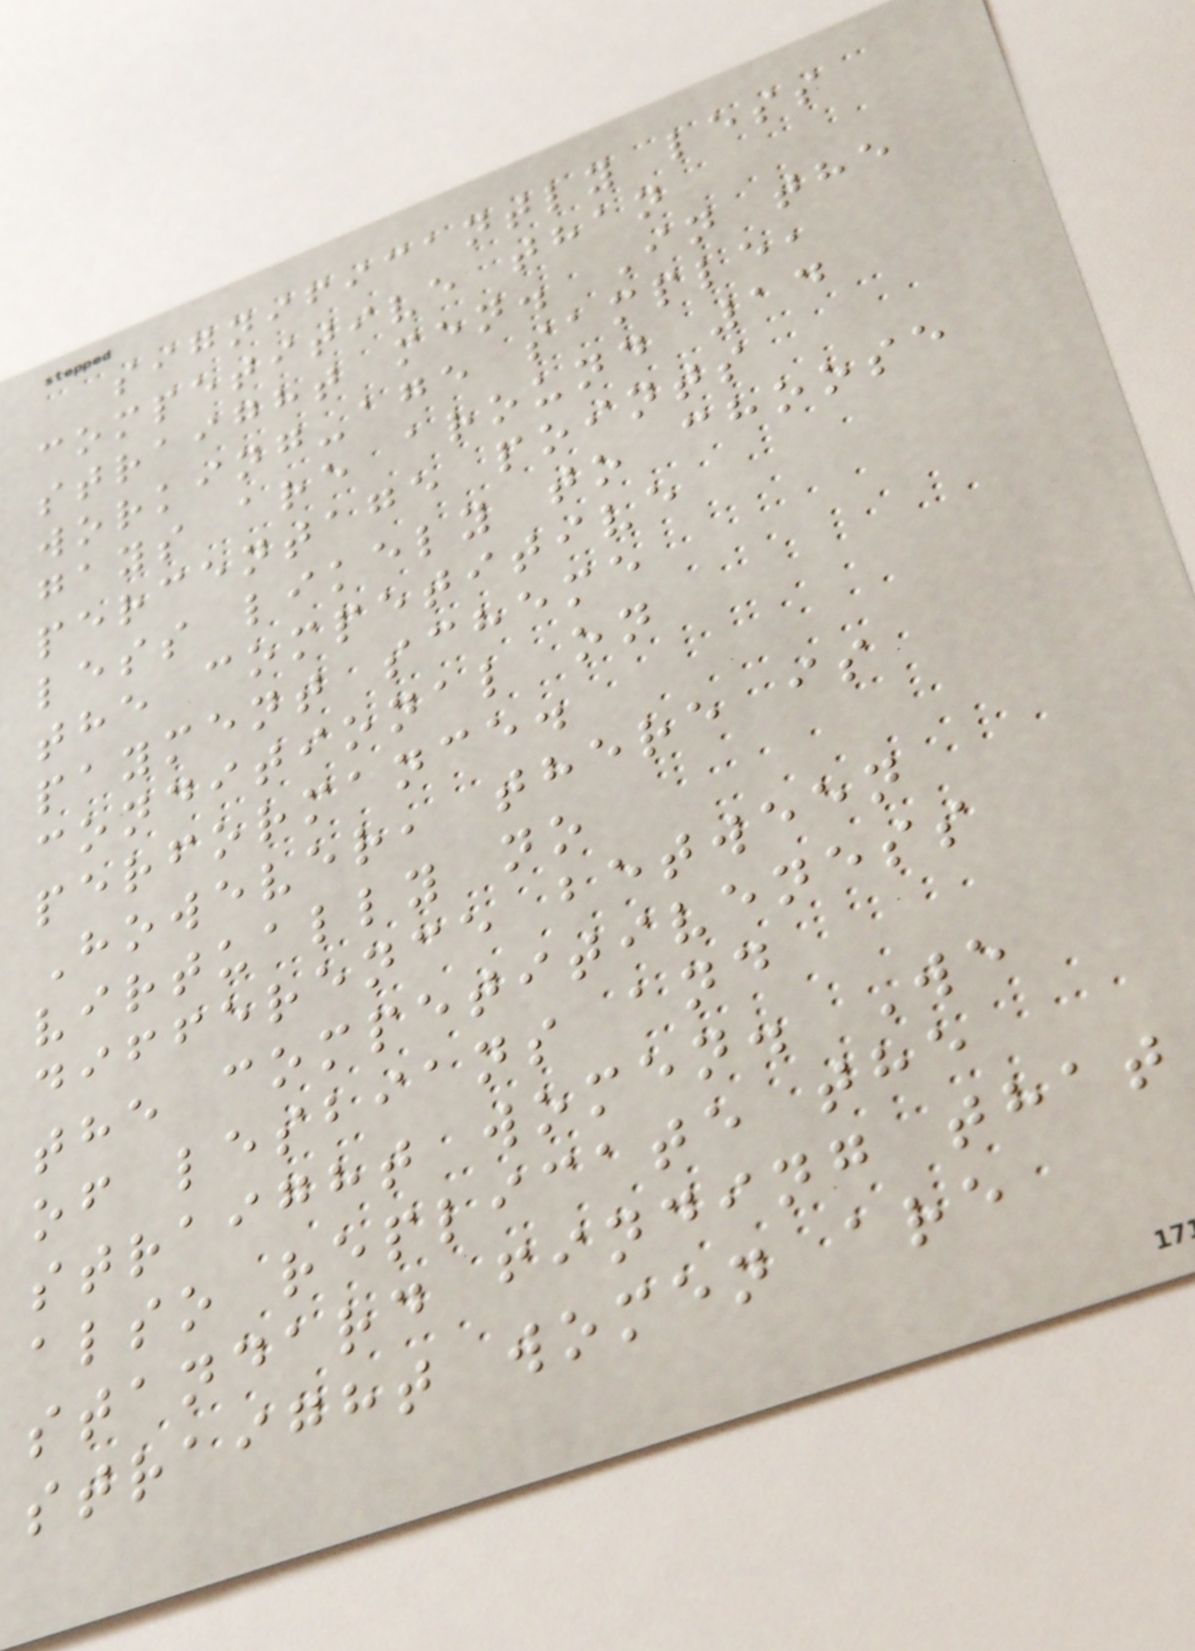significantly less
competitive than
straight men. In the
working-age sample,
gays are around 14
percentage points
less likely to choose
the competitive
payment scheme
conditional on
performance.
However, there is
virtually no
difference between
the competitiveness
of lesbians and
straight women. We
also replicate the
standard finding that
straight women are
